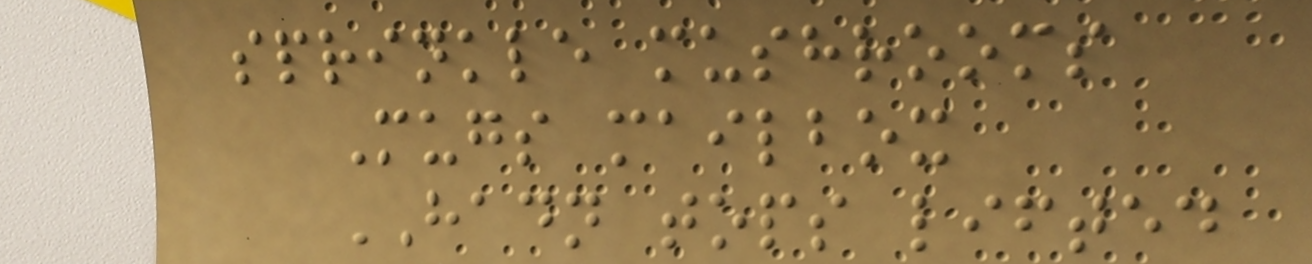sprinkle mushrooms
Mugs mailbox
HADN tops lifted
